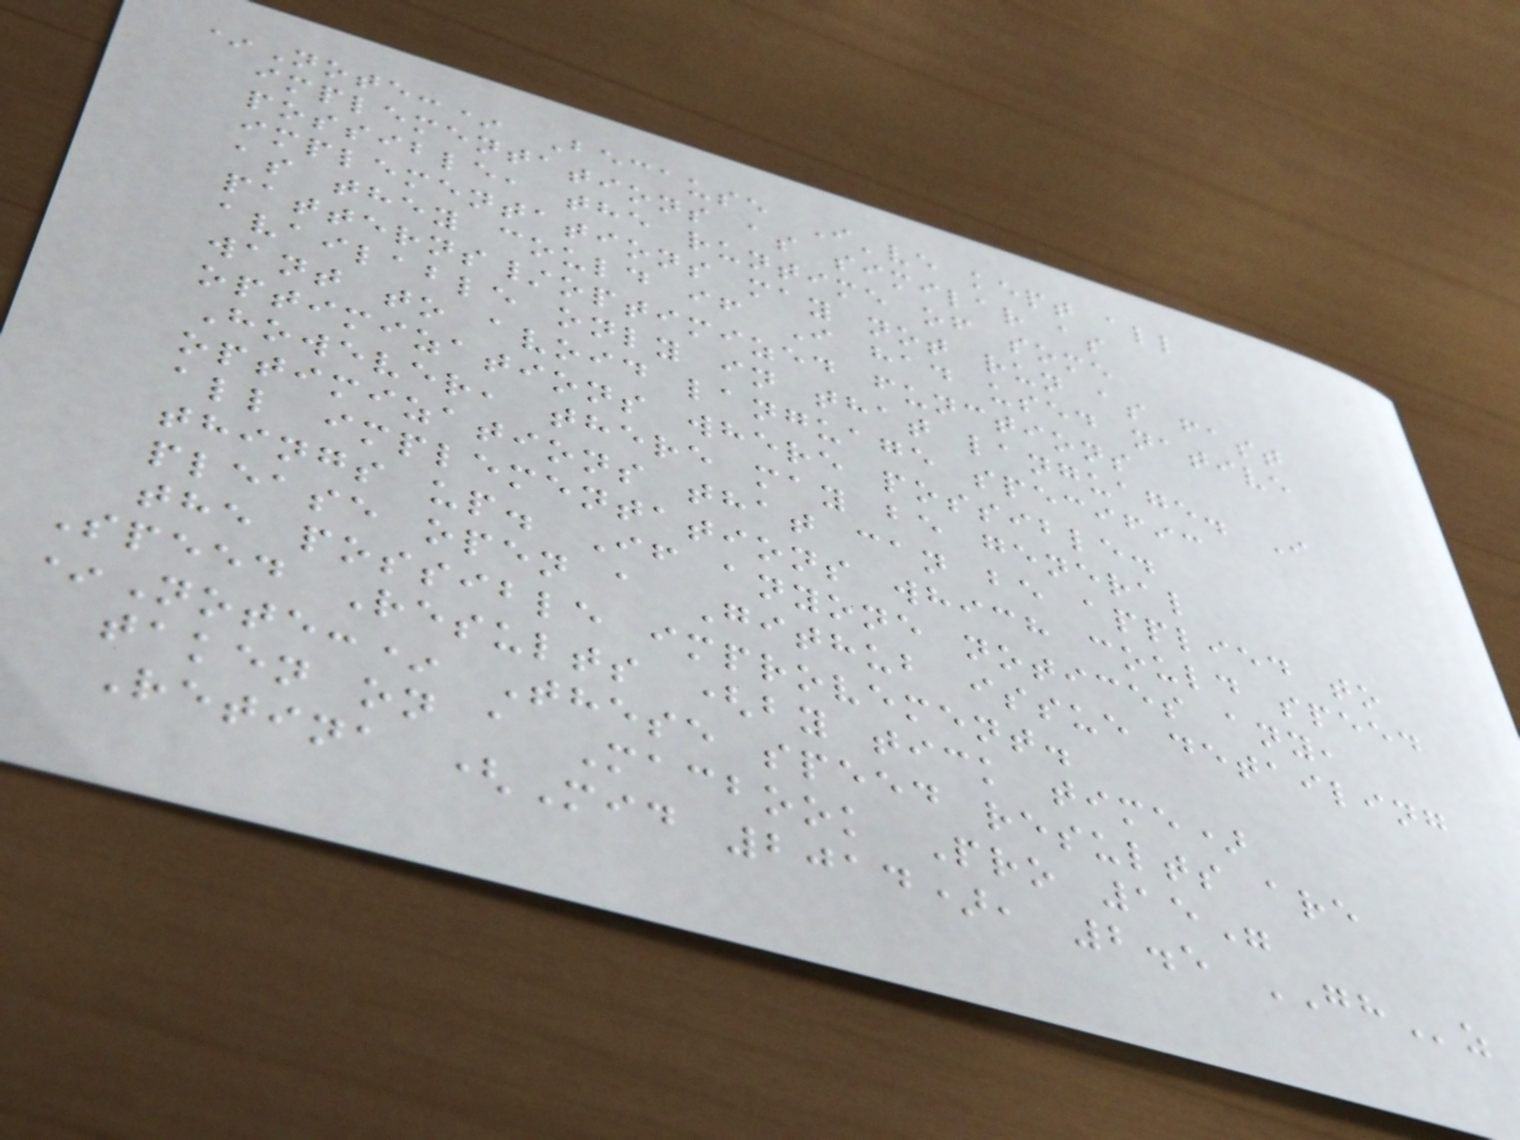*Note:* Because I've kept all
implementations as similar as
possible, the runtime of some
implementations may not run as fast
as they could if I had used native
patterns/optimized functions
available only in that language. I
want to avoid language specific
optimizations where possible.
However, there may be general
optimizations that can be applied to
all implementations which could speed
things up. If anyone notices any,
please open a Github issue detailing
the possible improvement.
Speed Results (by tick time)
*Note:* These speed results are
taken on a Macbook Pro 15"
Retina (Mid 2014), 2.5 GHz
